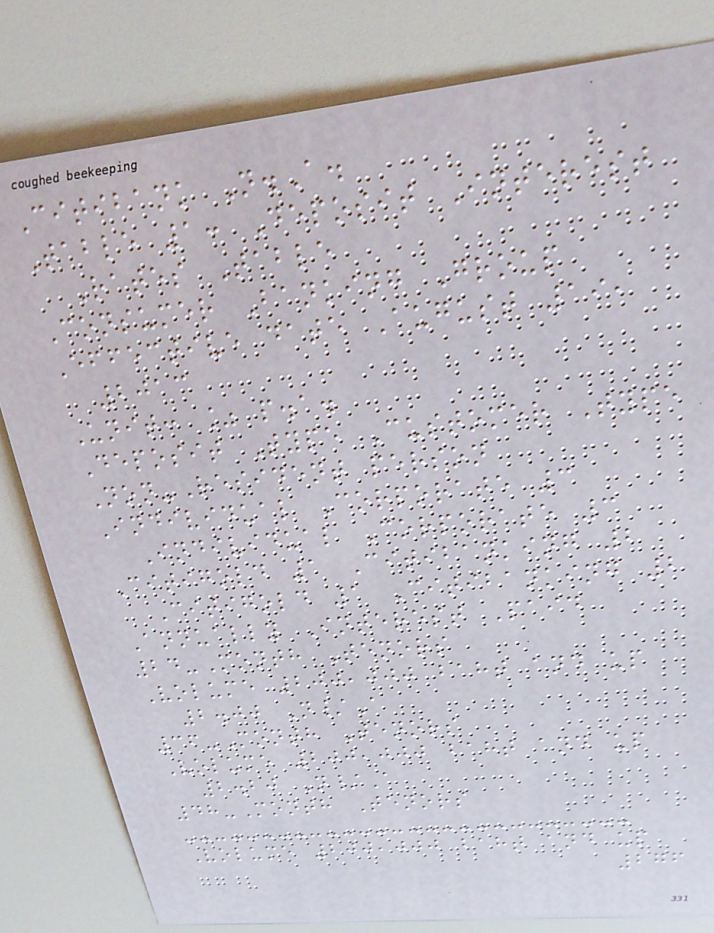Citibank N.A.
Table 1: Deposit Interest
Rates Table
Consumer Banking Group
Effective date August 19,
2013
Unit: % p.a.
Deposit Type Customer Type
Non-Resident person
Individual Corporate 3
Individual Corporate 3
Citigold 1 Citibanking 2
Citigold 1 Citibanking 2
Annually Interest Paid
24-Month Tenors
Volume 200,000 baht and up
2.00 N/A
36-Month Tenors
Volume 200,000 baht and up
2.20 N/A
48-Month Tenors
Volume 200,000 baht and up
276
